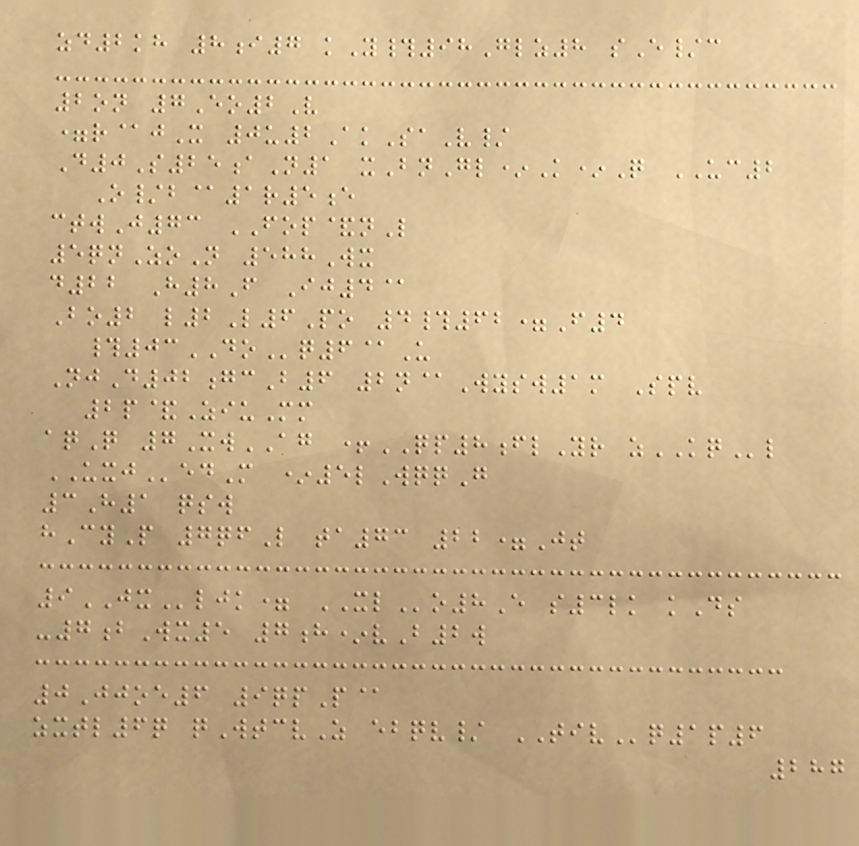zd2kh 8i7 kY#98Glz8 sE/c
2on 7Eo2V
=r@jX 0u2AkSaV/
D0S25aN1 xBnGl*K*Q UC2
O/b@1r5e
ctwJ73 FOP&nL
5qnZoN 588Wx
d22 H8F Ij4@
Bo2 l2L6Po 4#62=F4
#03DOq6@U
NjD02gcB6 2n@Wysw1m Spv
2p&ZiuMm
aqQ 7XwAG +QP8flYr zKQl
UXJedM *5lWqqG
3H1 qsw
hCyP 7qfL ta73 22=Jt
9JXljk= XLo8E s3lk kDs
-7bWx5 7h*vB2w
0Jjoe6 9qpP@
zxtl6q qWtcvZ ebqv/ TIVq1p6
287
